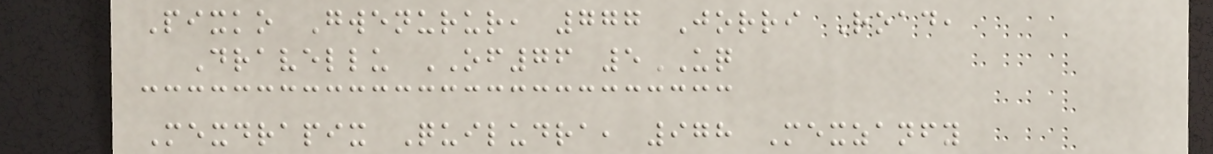Pixko Gwenurur, 777 Jorri Road,
Dravellu OF76 5UQ
Mexdrapix Quiludra, 978 Mexzanfy
